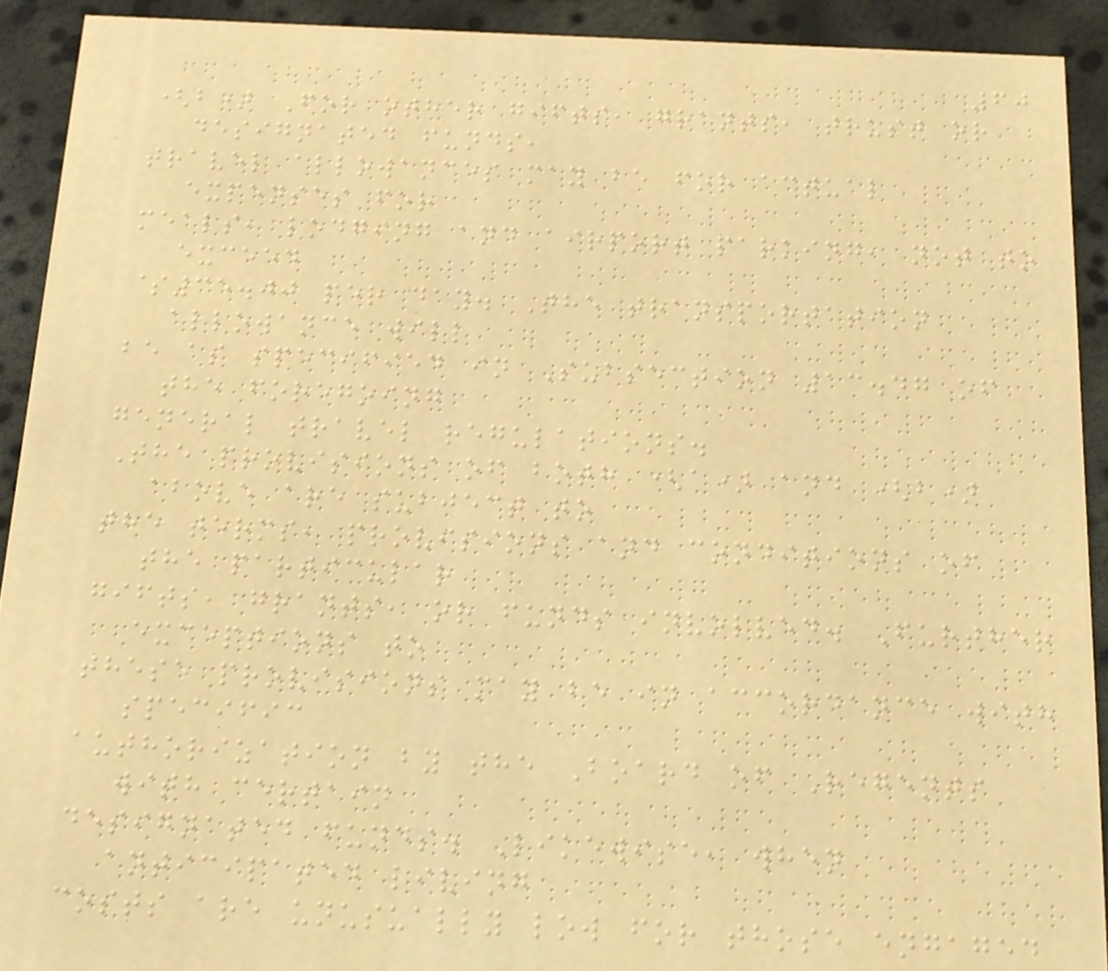60
(b) For other gifts, grants, trust or
designated funds,
travel allowances may be for actual
expenses for
meals, lodging and airport parking, not to
exceed
$35.00 per day. The transportation
allowance will
be as specified in Subsection 13.47 of
the foregoing
general travel regulations.
The provisions of both (a) and (b)
above are subject to
the terms, provisions and conditions of
the particular
gifts, grants, or funds involved. Further
exceptions to
these provisions may be in accordance with
specific
authorization by the Board of Regents
with certain
designated funds. Likewise, when
anticipated living
costs are unusually low for those engaged
